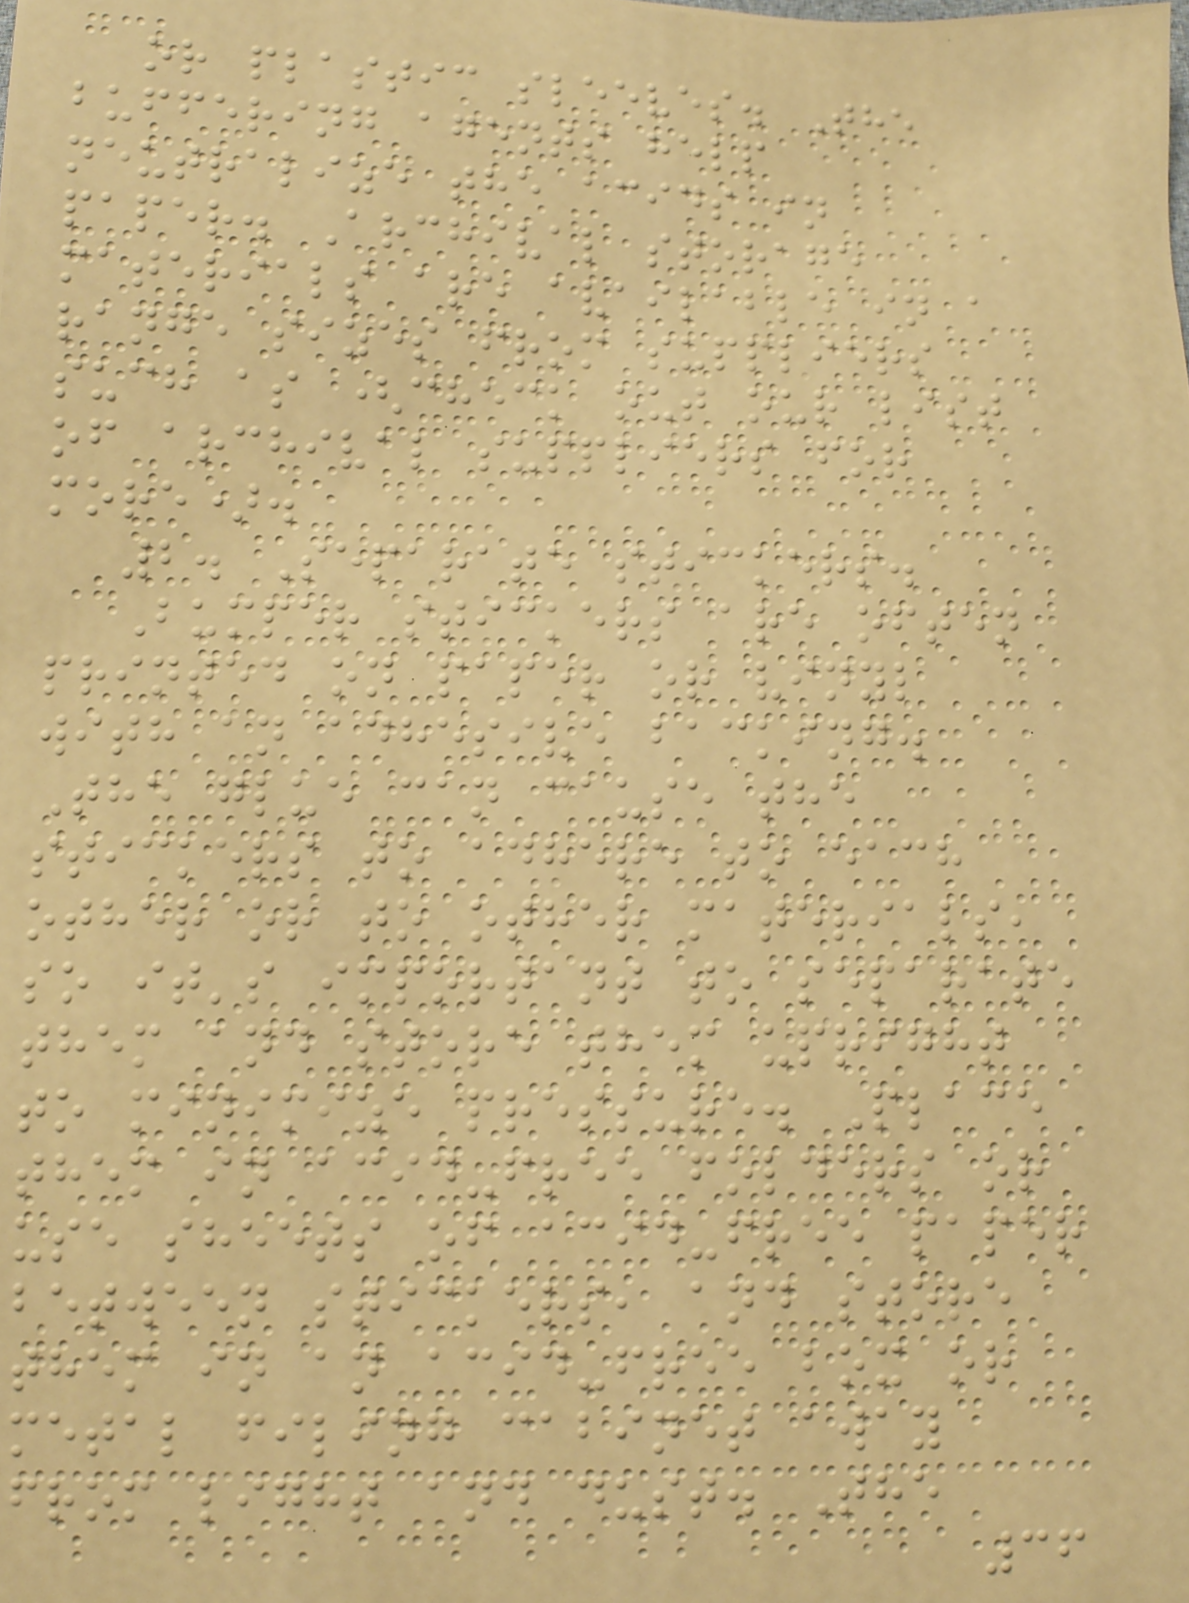or plastic sleeves. The
buffering agents help
neutralize the acids in
paper. Archival storage
materials are available in a
range sizes from suppliers
such as (check out our list
of archival suppliers for
more).
2. Separate stickers.
Bumper stickers are often
printed on paper or vinyl
with an adhesive backing.
The glue can cause the
stickers to adhere to each
other or to other materials,
so it's important to separate
them and store them upright
to minimize pressure. Place
them in acid-free folders or
use sheets of acid-free paper
between stickers, and store
them in an acid-free box or
metal filing cabinet away
from light and dust. The
36
